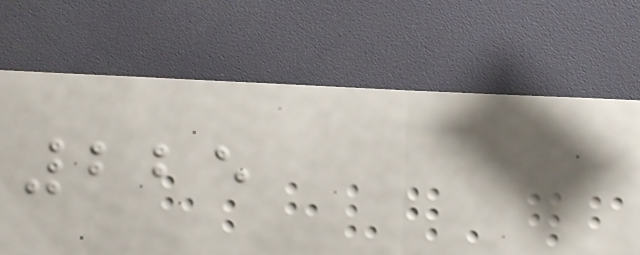225
